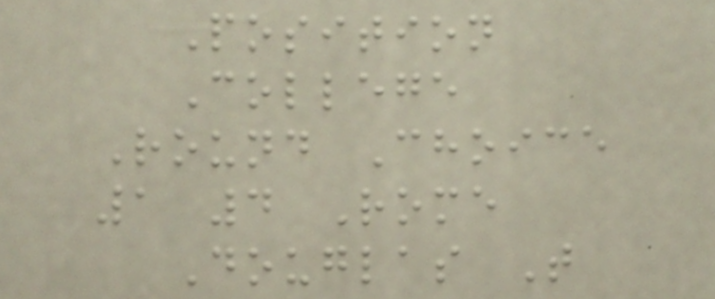Position
College
Round Choice
1 4 Rome
Douglas T
